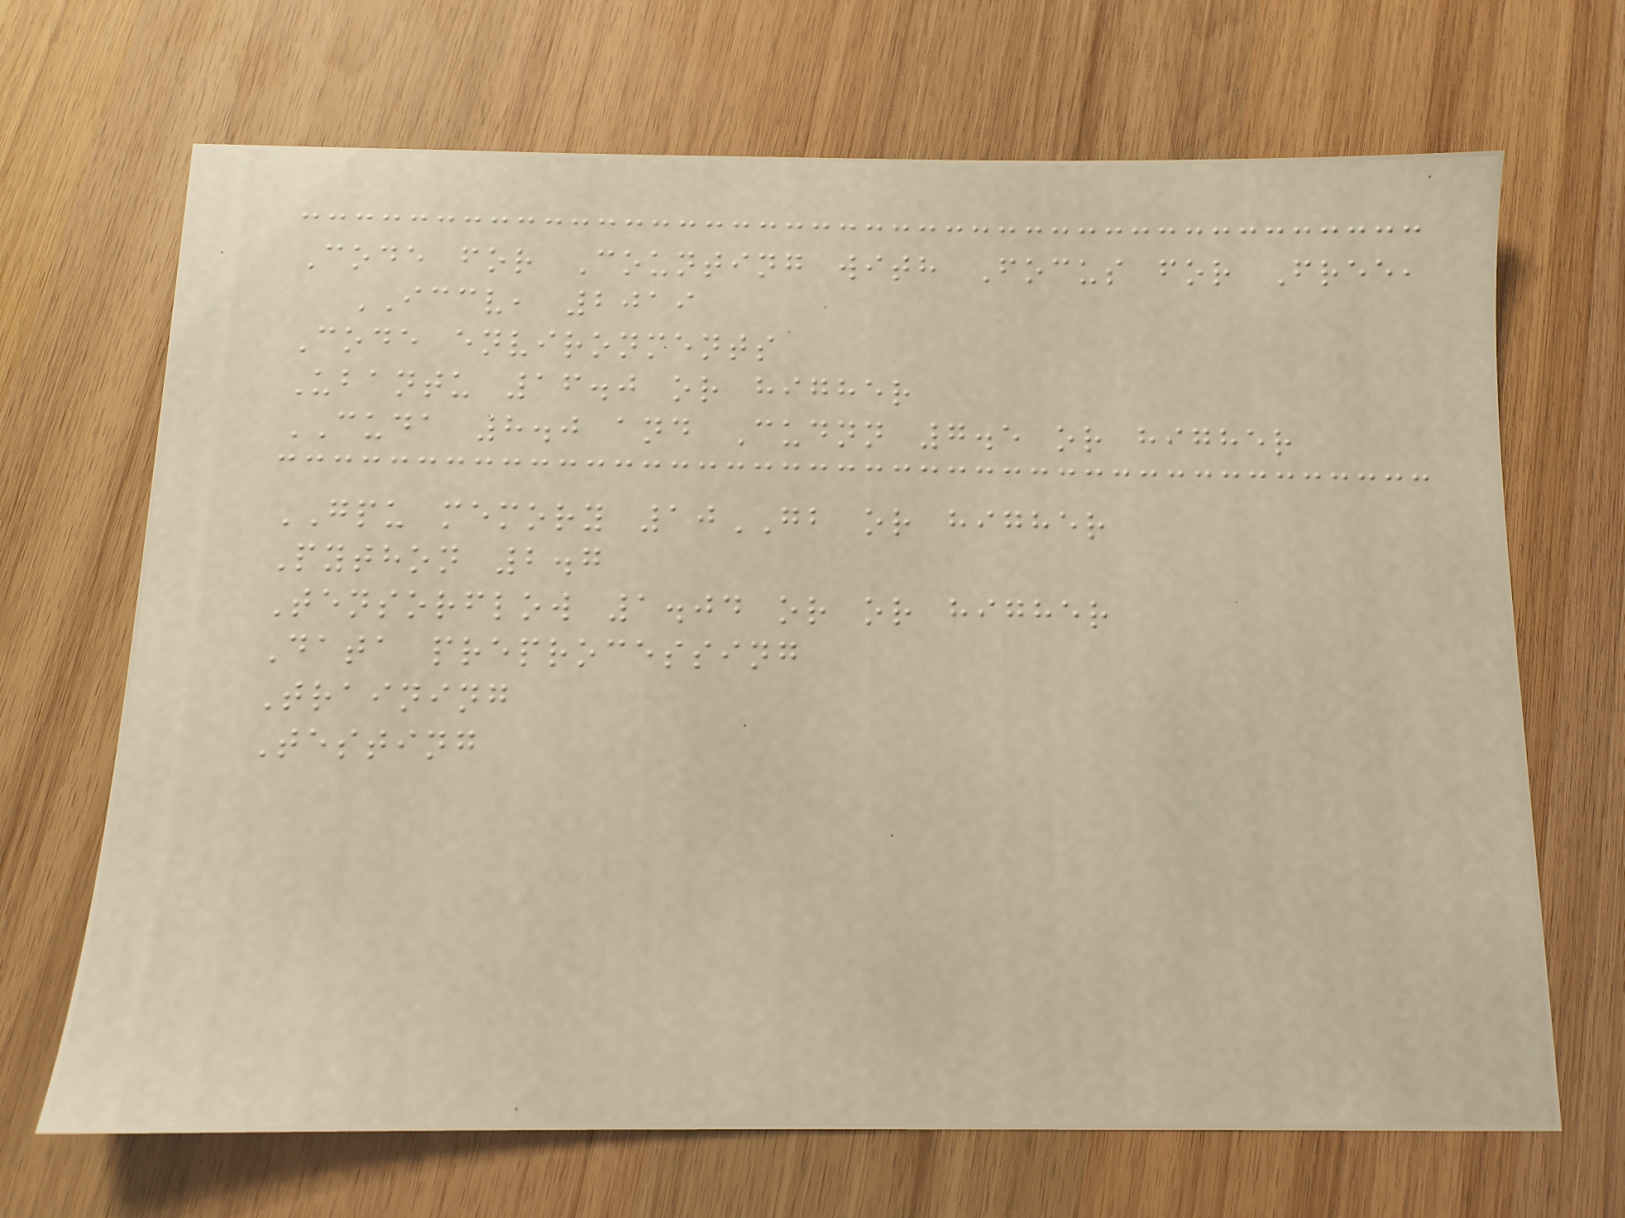Code for Counting with Focus for Free,
ICCV, 2019
Code environments
Ubantu 16.0 or higher
CUDA 8.0 and Cudnn 7.5 or higher
GPU memory 10GB or higher
Python 2.7
Tensorflow 1.04 or or higher
Data preprocessing
Training
Testing
